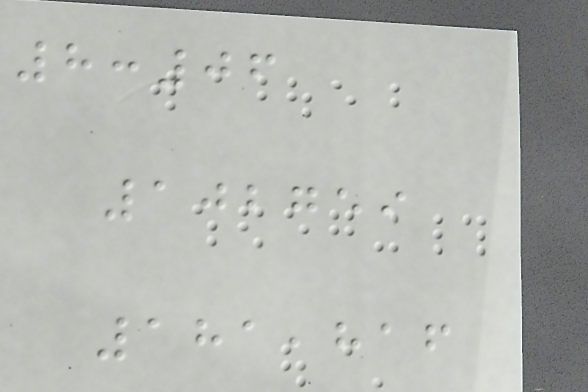8:06
102759
181,816
